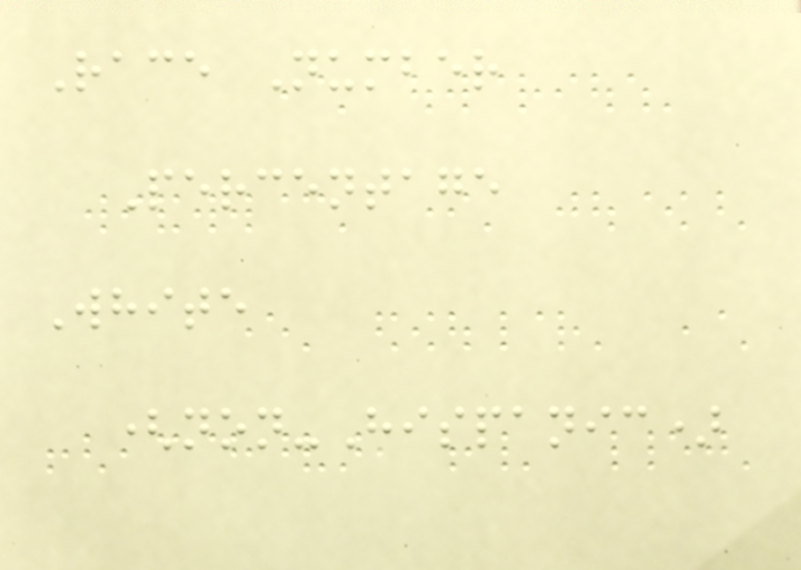Race Number
Percentage
White
(non-Hispanic)
